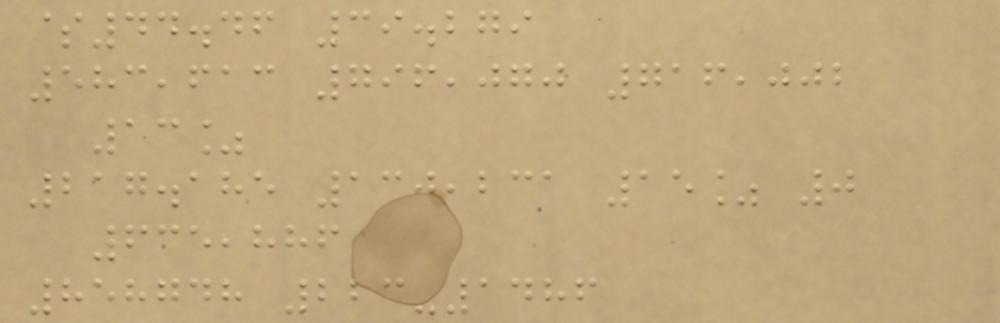$44.46 39.279
583,613 796,070 716,002
13%
217.185 130,231 15% 0
635,886
858748 223-1486
